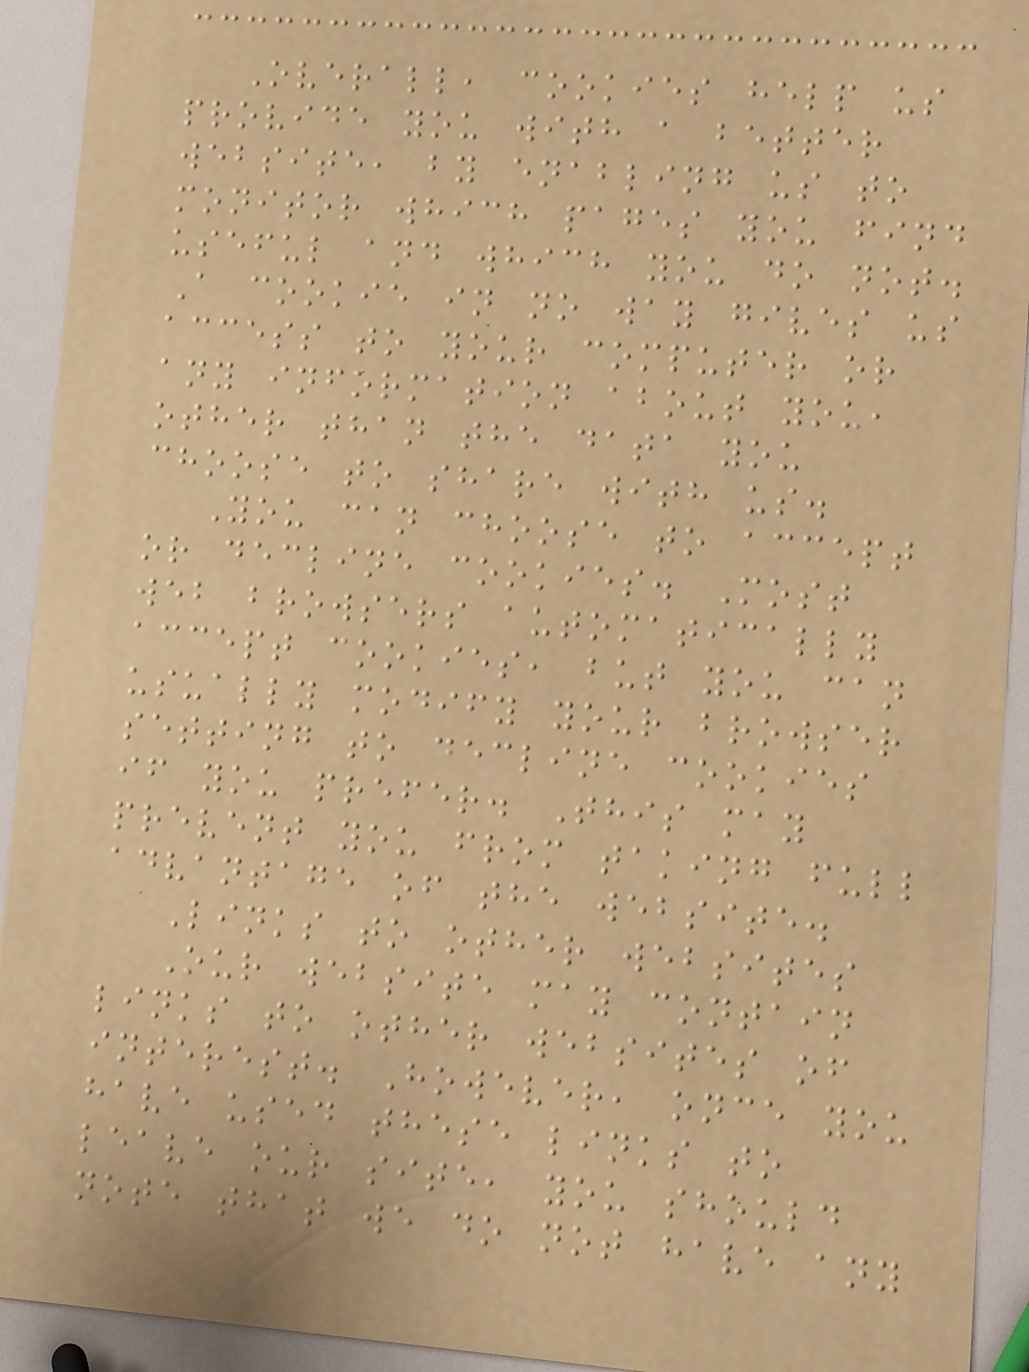Overall, cookies help us
provide you with a better
website, by enabling us to
monitor which pages you find
useful and which you do not.
A cookie in no way gives us
access to your computer or
any information about you,
other than the data you
choose to share with us.
You can choose to accept
or decline cookies. Most
web browsers automatically
accept cookies, but you can
usually modify your browser
setting to decline cookies
if you prefer. This may
prevent you from taking full
advantage of the website.
Links to other websites
Our website may contain
links to other websites of
interest. However, once you
have used these links to
leave our site, you should
note that we do not have any
